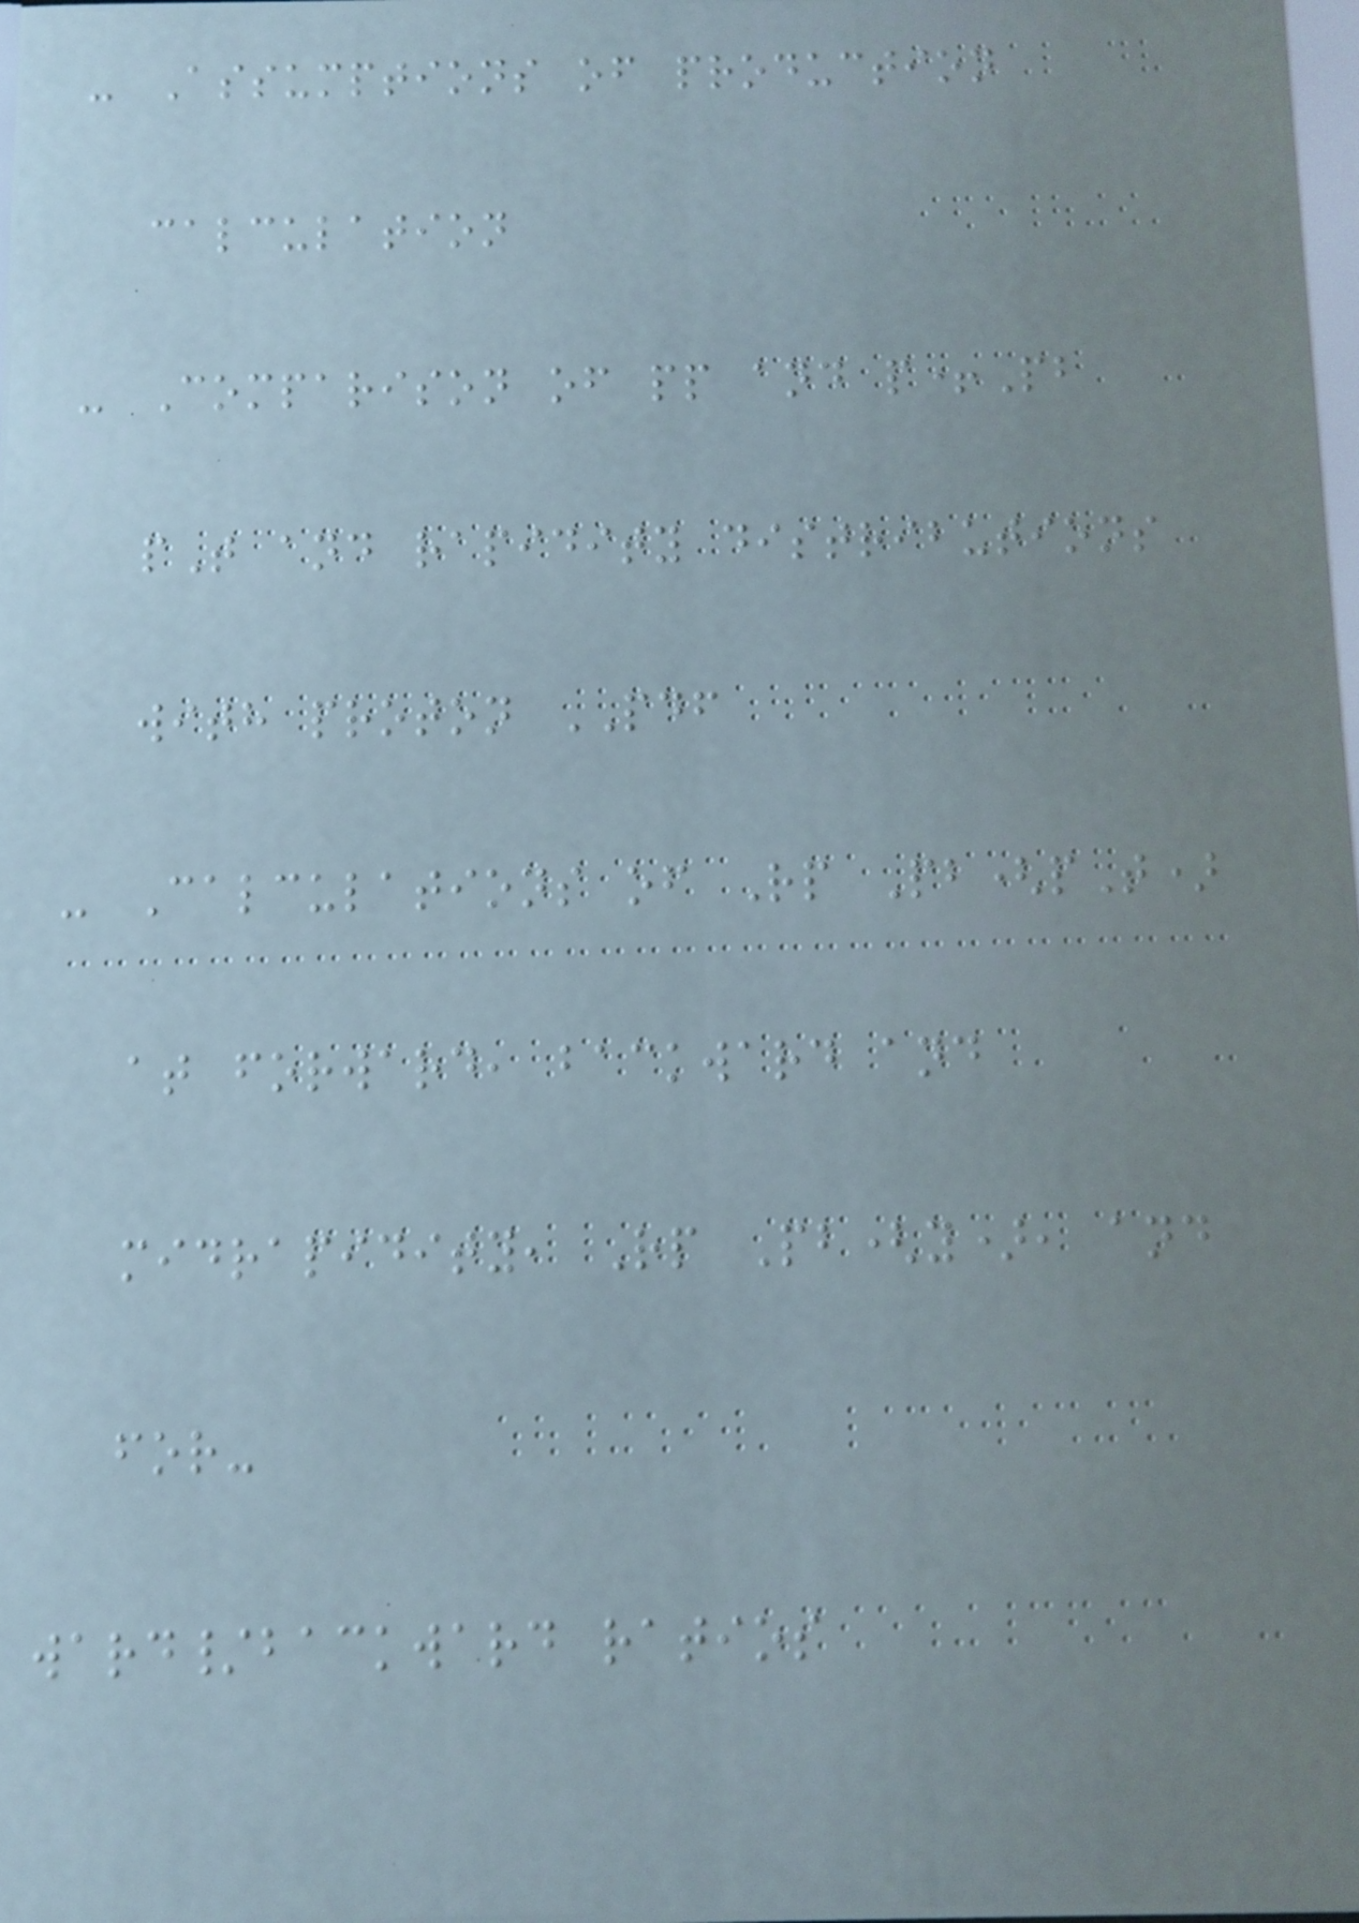- Assumptions of production
calculation
- Comparison of pp and p+Pb
pT and rapidity distributions
with proton PDF
- Calculations of Rp Pb(pT)
at forward, backward and
midrapidity, Rp Pb(y), and
for-
ward/backward ratios
